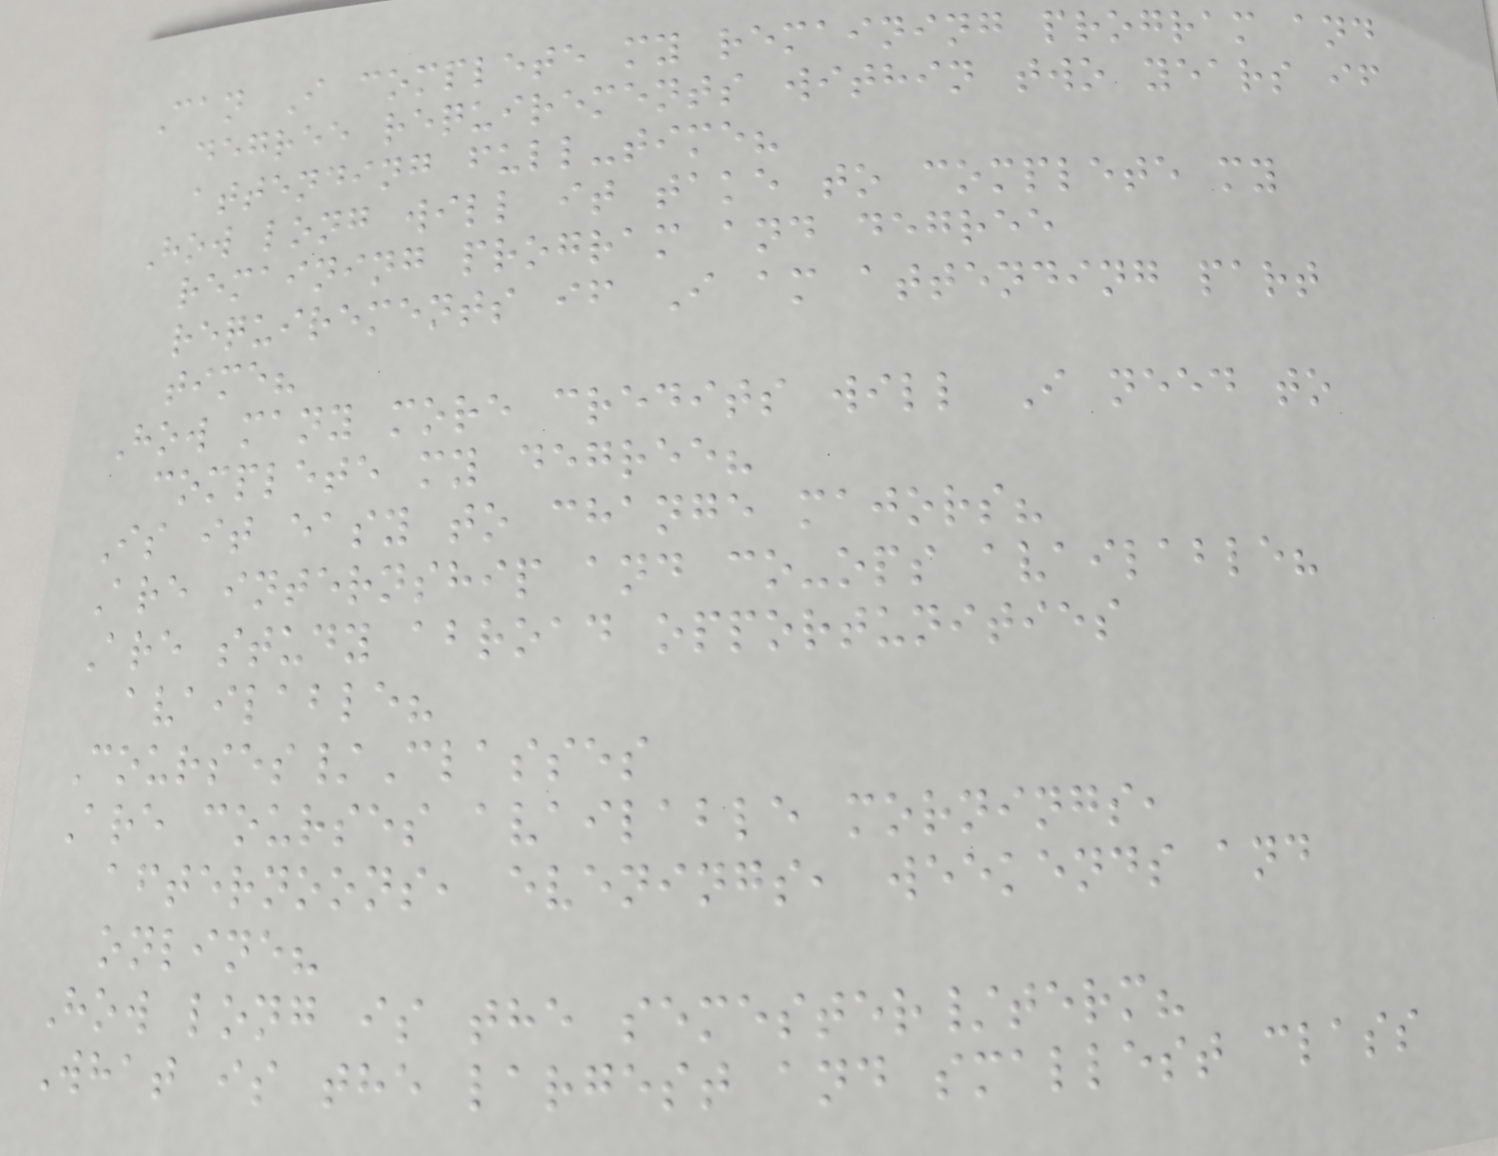Can I complete my remaining program and
degree requirements within two years if
attending full-time?
How long will it take to complete my
remaining program and degree
requirements if I am attending part
time?
How many more credits will I need to
complete my degree?
Is it easy to change majors?
Are internship and co-ops available?
Are study abroad opportunities
available?
Courses/Classes
Are courses available mornings,
afternoons, evenings, weekends and
online?
How long is the semester/term?
What is the largest and smallest class
